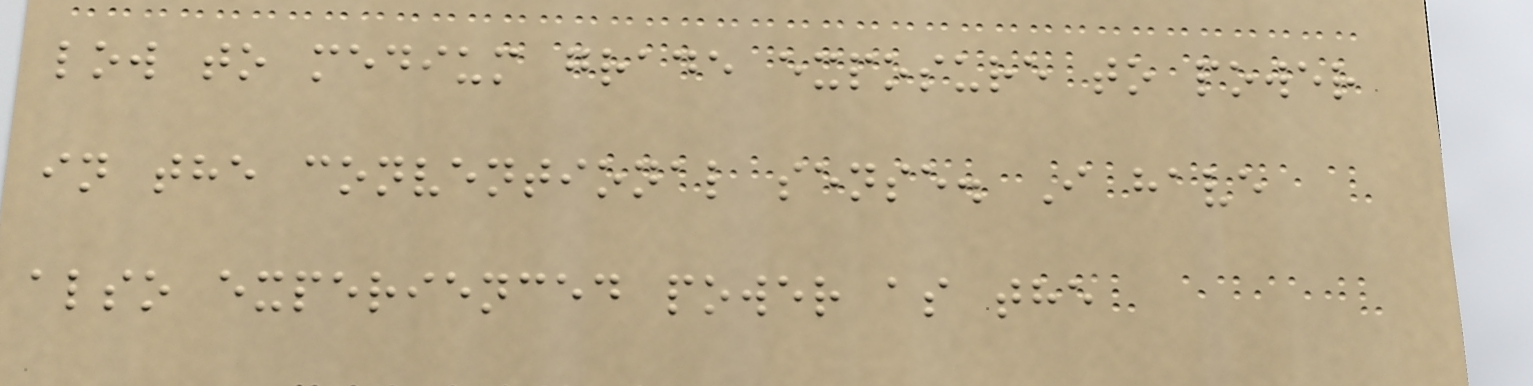low to medium grade exposure to power
in the conventional sense. I have
also experienced power as the
